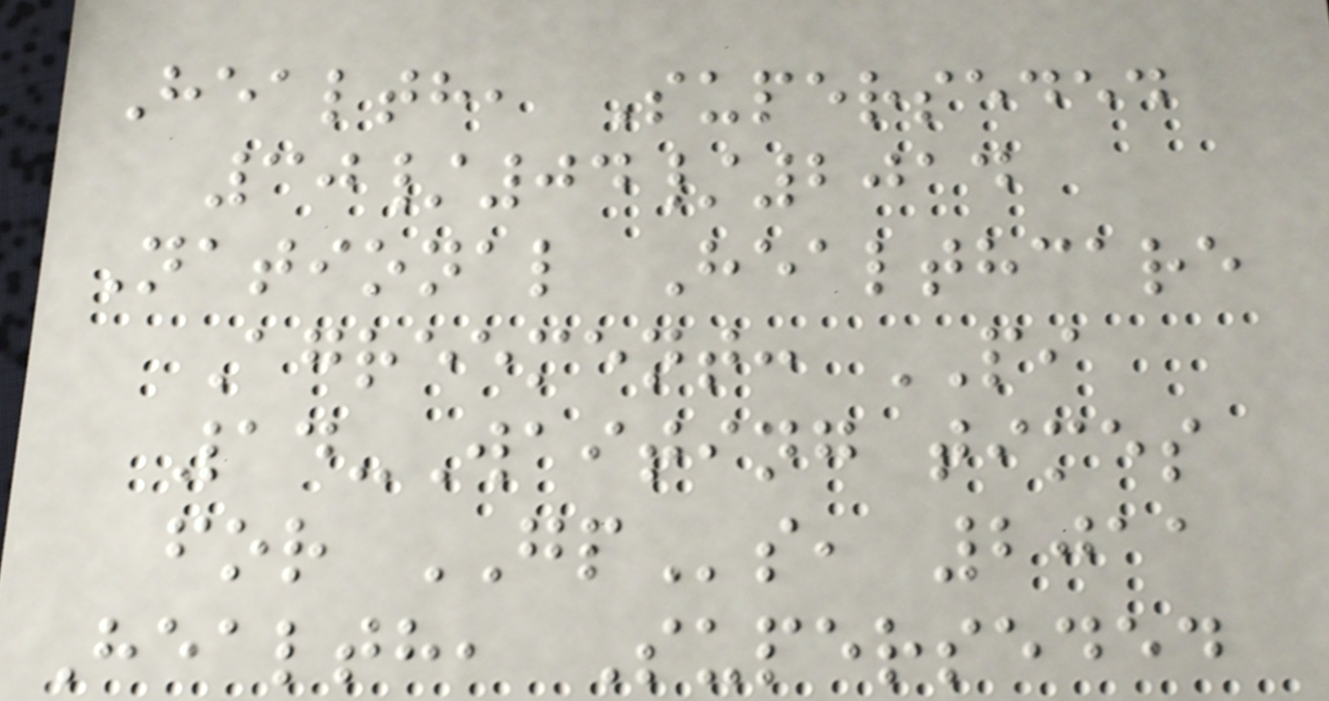Health, Superseded
30/04/2014
National Healthcare
Agreement: PI
14-Waiting times
for GPs, 2011
Health, Superseded
